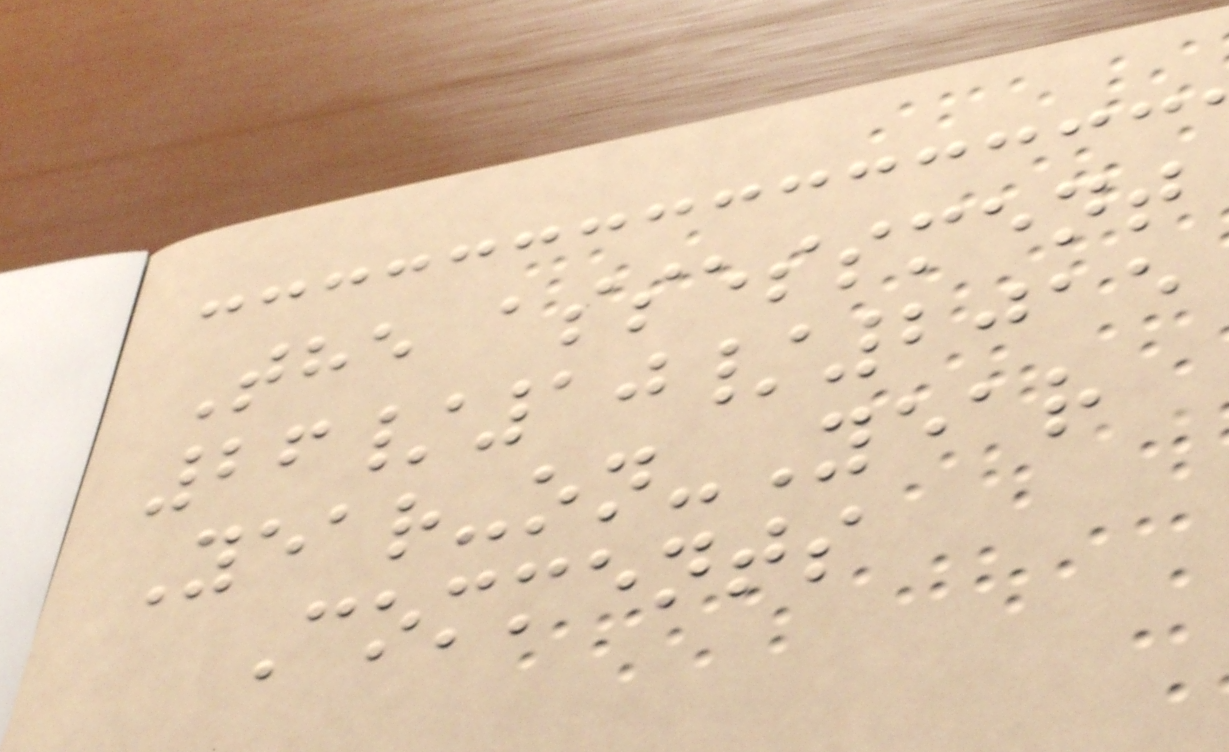The assessment
26/10/2015
Year-on-Year
Comments
